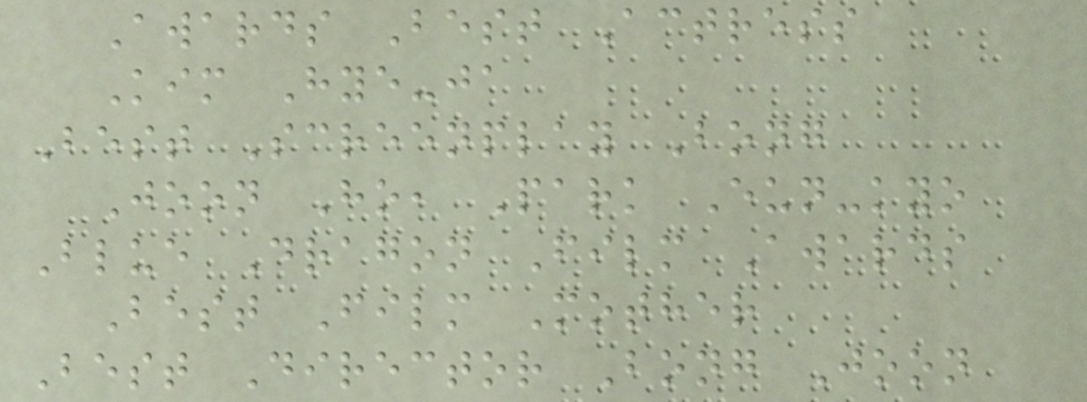Awards Best Actress
Kim Hye-ja
Best Screenplay Bong
Joon Ho, Park Eun-kyo
Blue Dragon Film Awards
Best Film Mother
Best Director Bong Joon
